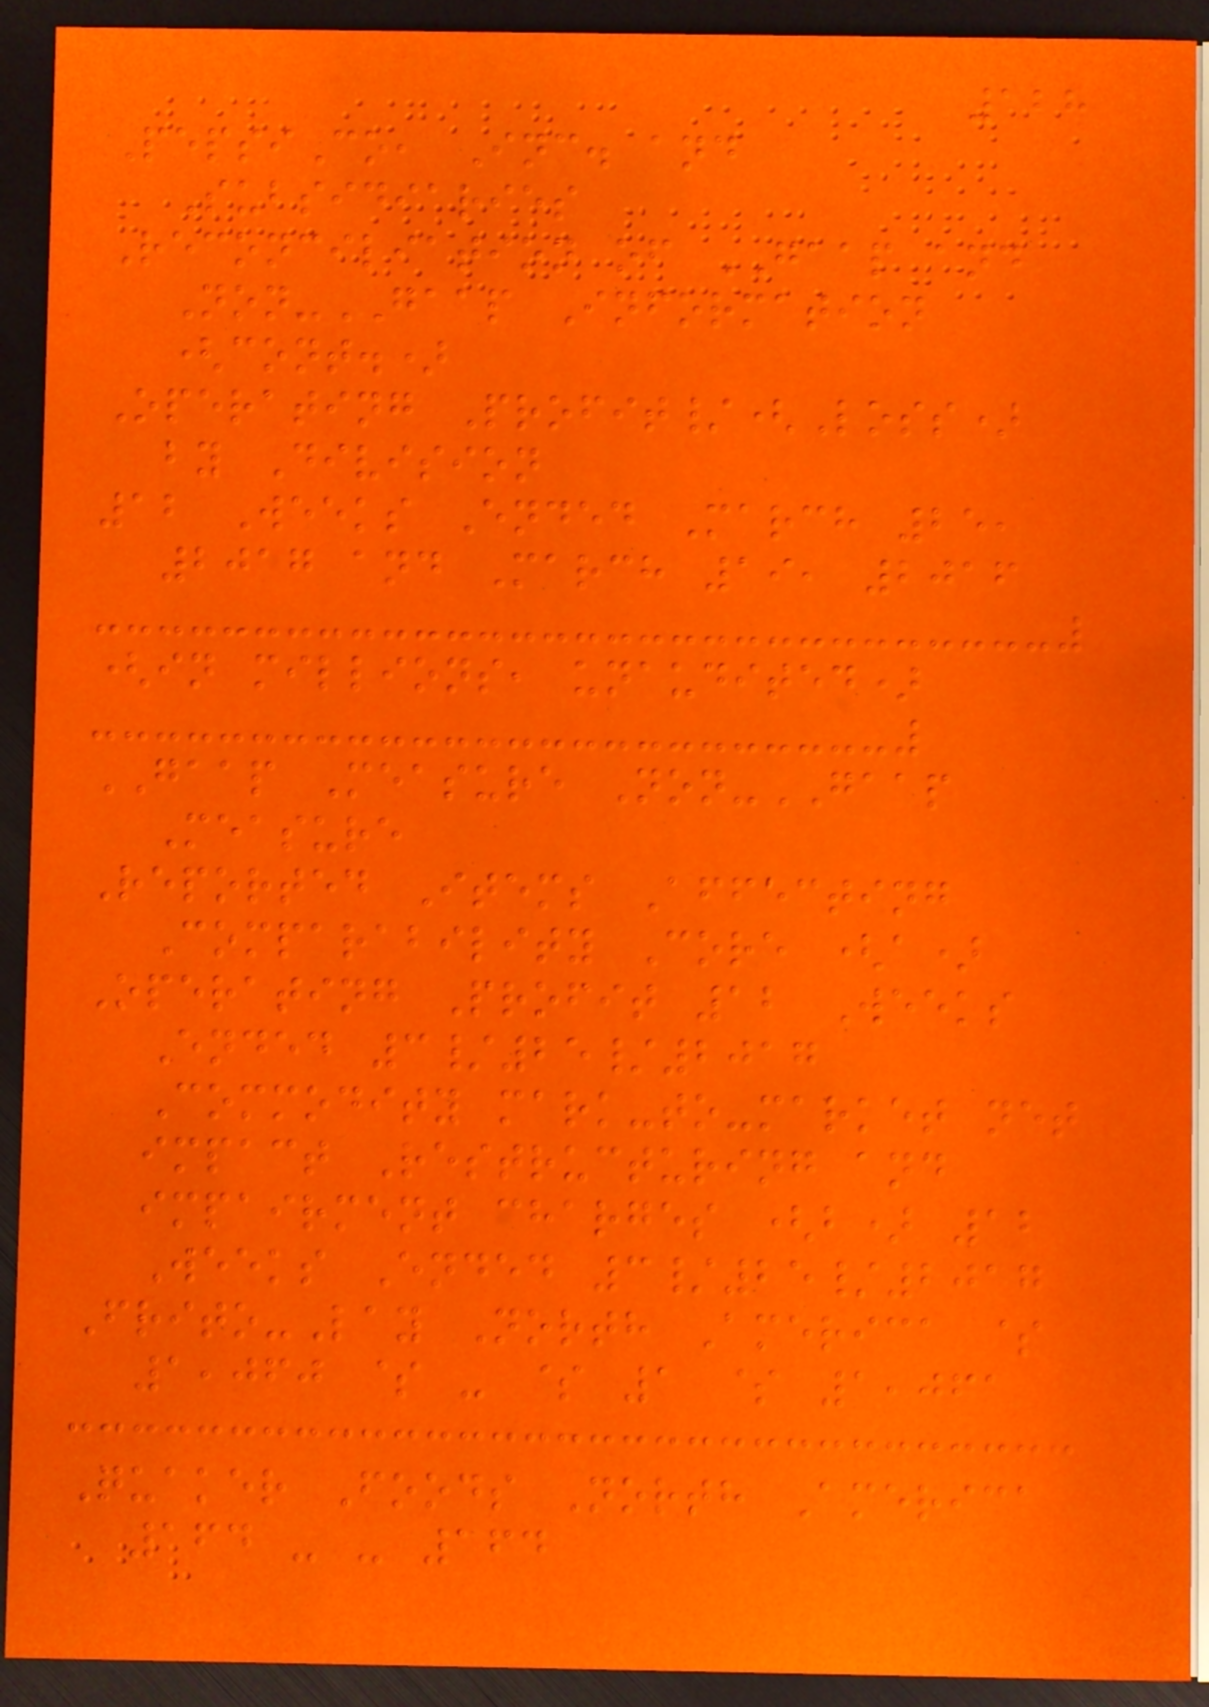128
PepsiCo, Inc. and
Subsidiaries
Reconciliation of GAAP and
Non-GAAP Information
(cont.)
Operating Profit/(Loss)
by Division
12 Weeks Ended March 25,
2017 and March 19, 2016
(in millions, unaudited)
GAAP Measure Non-GAAP
Measure
Reported Items Affecting
Comparability Core (a)
Operating Profit 12 Weeks
Ended 3/25/2017
Commodity mark-to-market net
impact Restructuring and
impairment charges (b) 12
Weeks Ended 3/25/2017
Frito-Lay North America $
1,060 $ - $ 1 $ 1,061
Quaker Foods North America
164 - - 164
